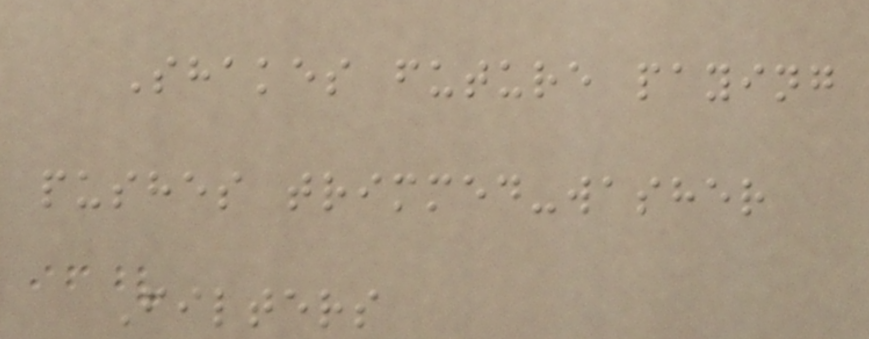Shakes future paying
pushes trimmed-washer
Filters
